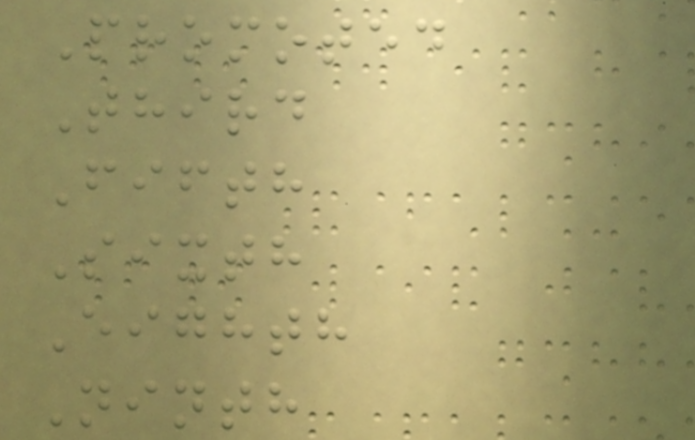Promoted
Third
Fifth
Sixth
Eighth
Ninth
